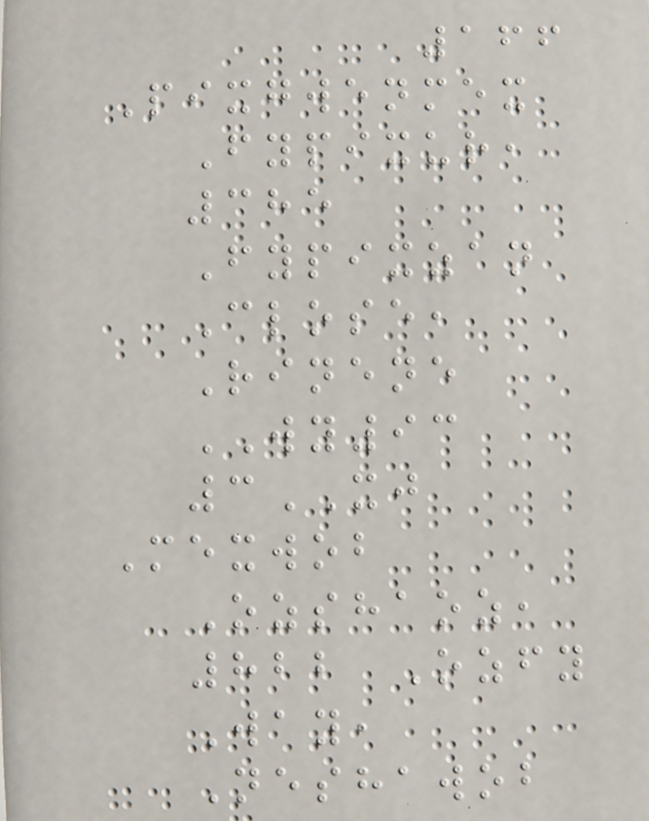166
Pixgwenmex
Fypixur,
385
Fypixzan
Close,
Rinene
WY93
3XJ
Mexwob
Ozshaoz,
822 Ozfy
Way,
Neshawob
